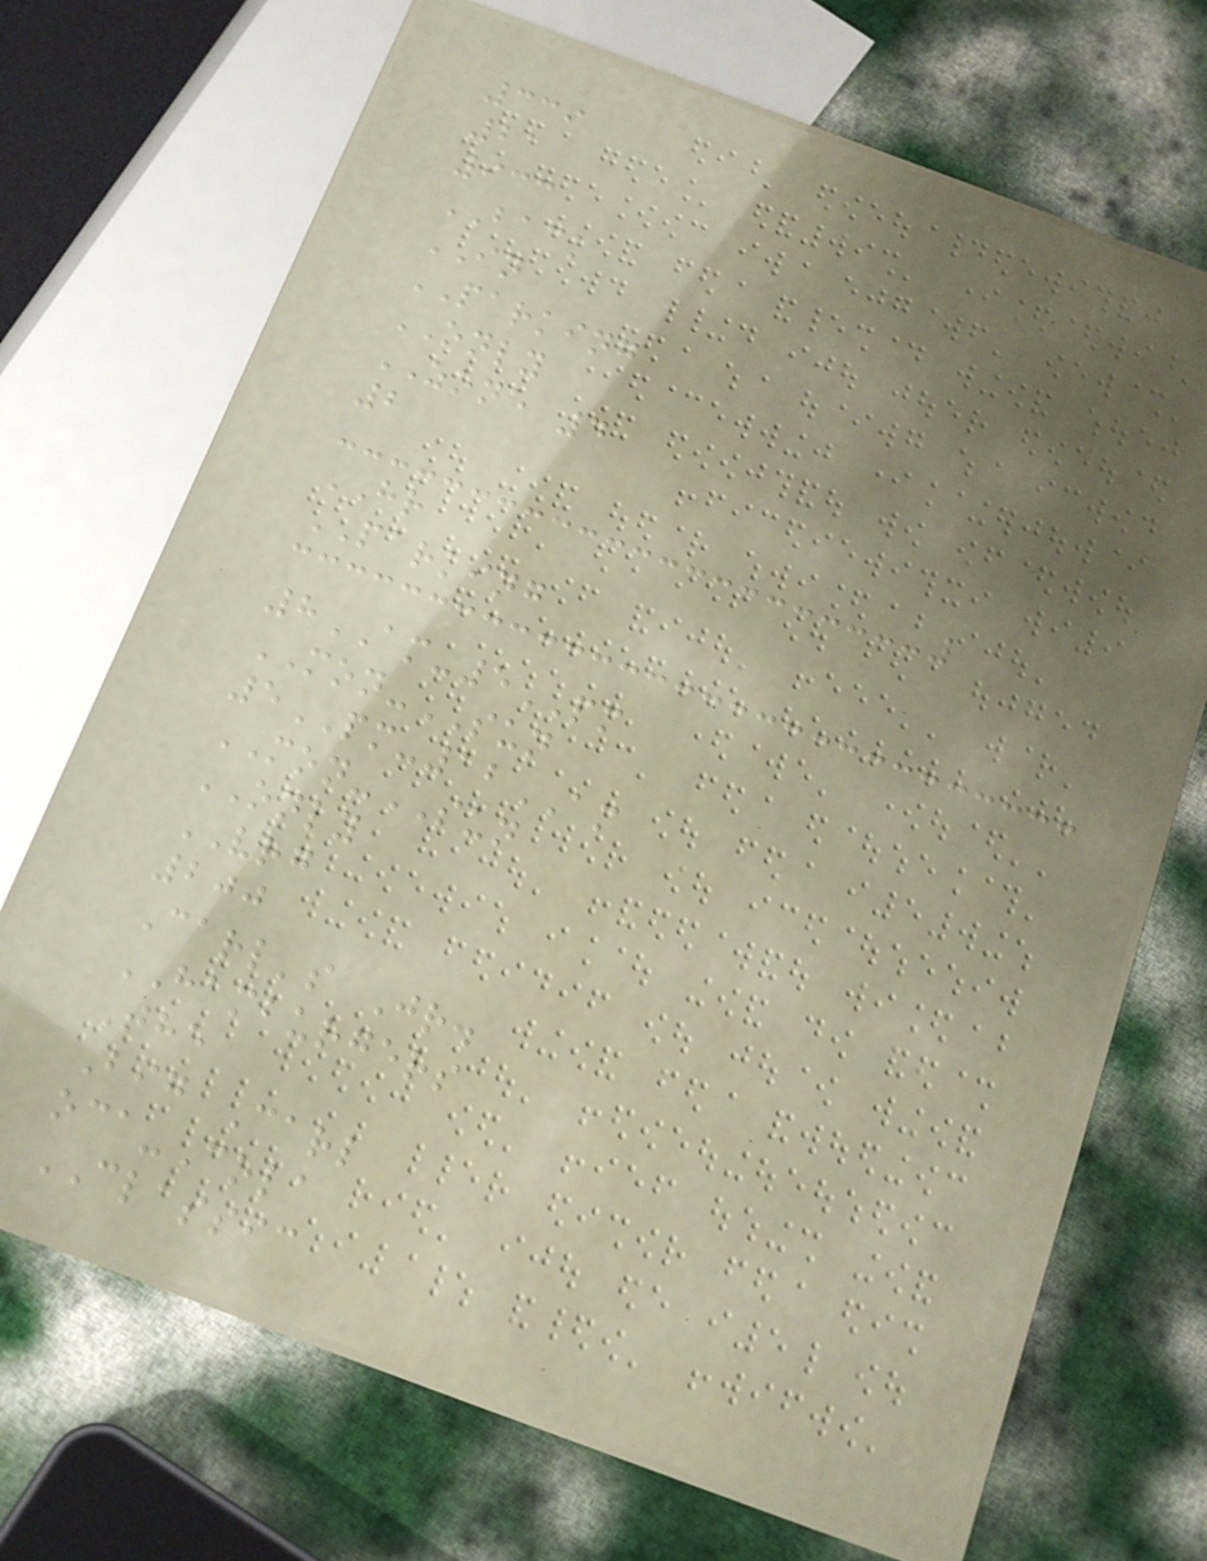339
21
933
BACK
IN
PARKING
ONLY
ZONE 4
2
HR
PARKING
8AM-5PM
MON-SUN
5PM-12AM
MON-SUN
ONLY
VRG
200
Carl's Jr.
HAMBURGERS
The
Big Carl
oca-Cola
CLASSIC
